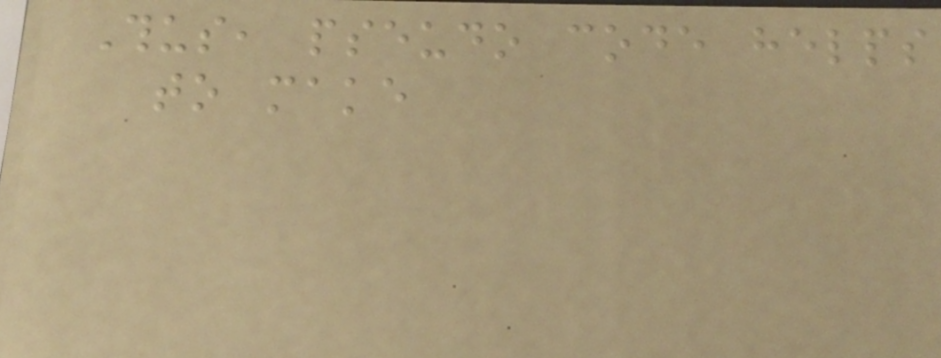Thus, pseudo code helps
to make
